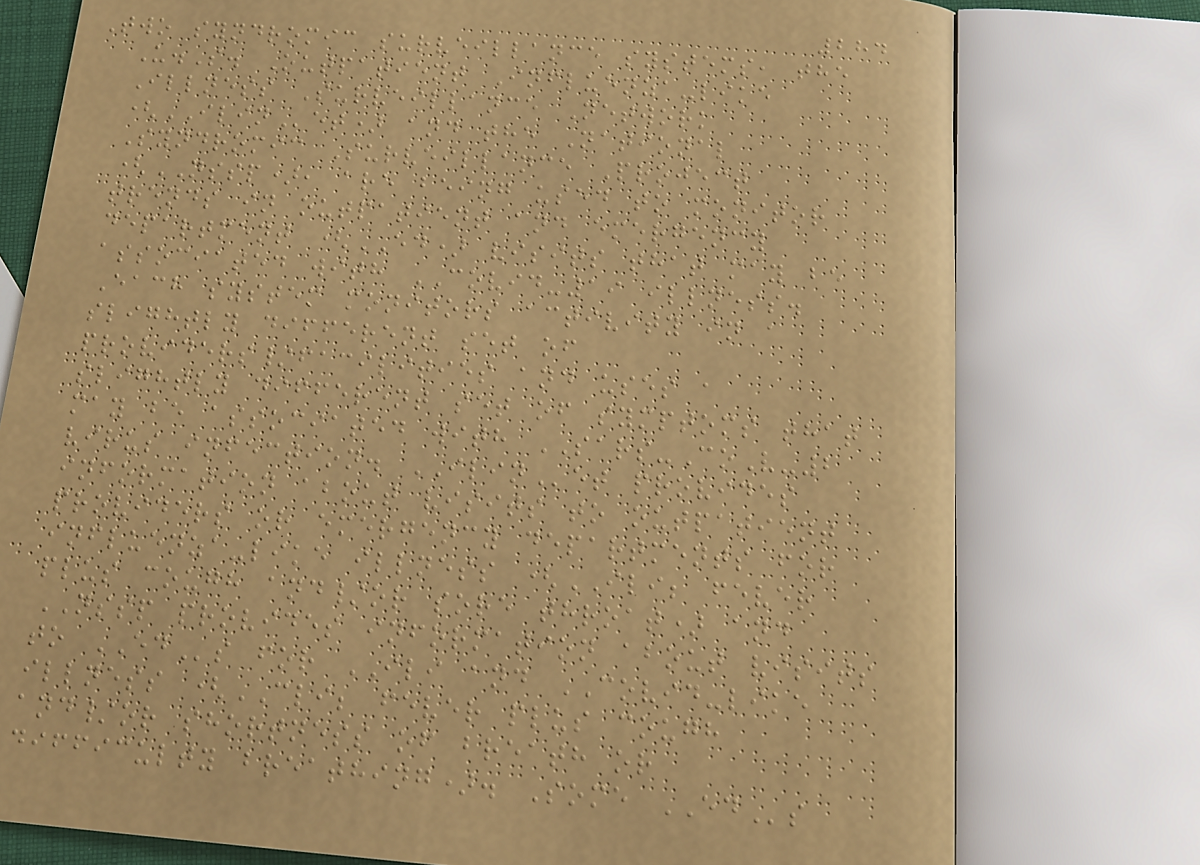284
Two syndromic surveillance systems, the
U.S. Outpatient Influenza-like
Illness Surveillance Network
(ILINet) and the National
Syndromic Surveillance Project
(NSSP), are being used to monitor
trends in outpatient and emergency
department (ED) visits that may be
associated with COVID-19 illness.
Each system monitors activity in a
slightly different set of
providers/facilities and uses a
slightly different set of symptoms that
may be associated with SARS-CoV-2
virus infection. ILINet provides
information about visits to outpatient
providers or emergency departments for
influenza-like illness (ILI; fever
plus cough and/or sore throat) and
NSSP provides information about visits
to EDs for ILI and COVID-like
illness (CLI; fever plus cough
and/or shortness of breath or
difficulty breathing). Some EDs
